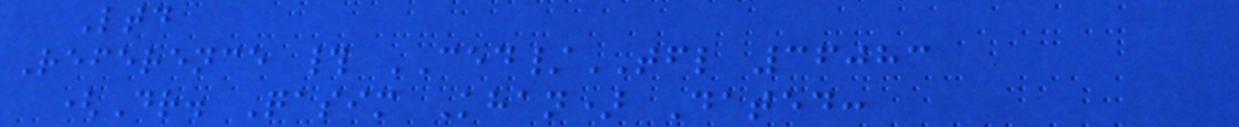Ltd
Reference # CED/TFL 36083
(Dr. Qasim Khan) Dated:
